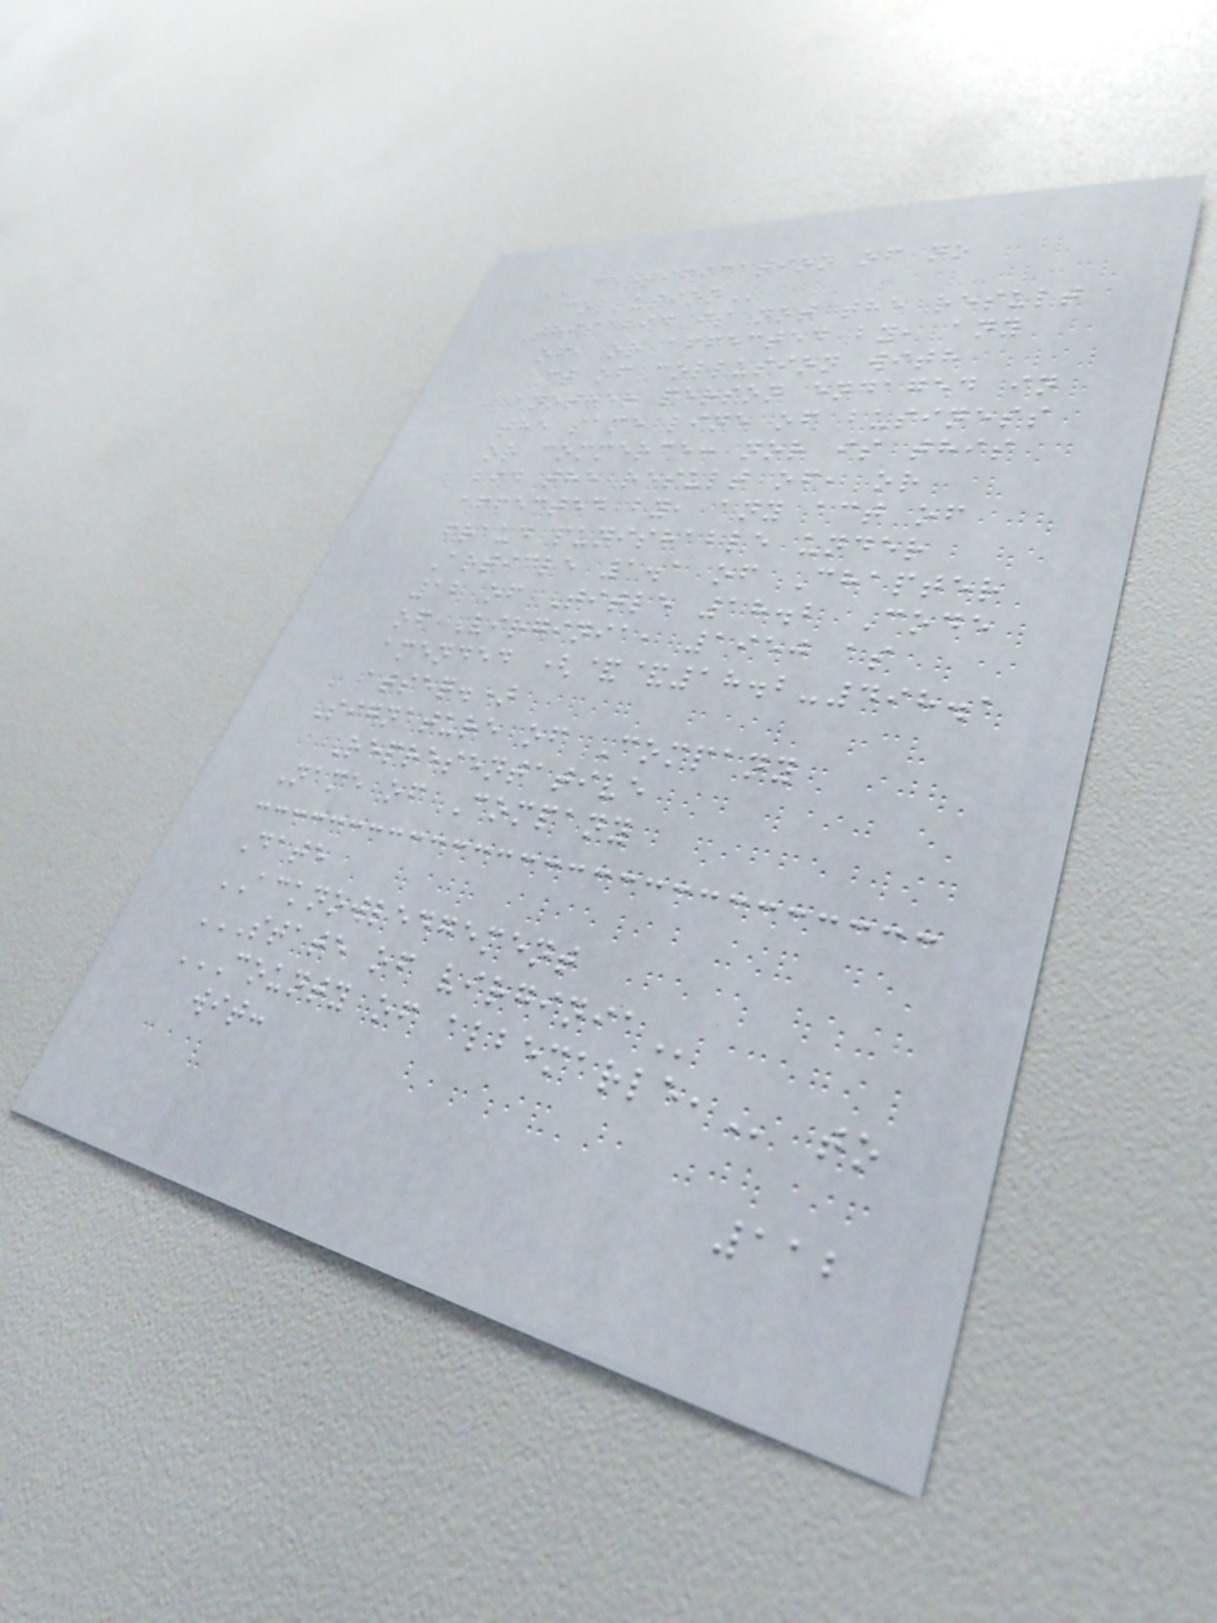CERTIFICATION OF NO
COLLUSION
This bid is not the result
of, or affected by, any
act of collusion with
another person engaged in
the same line of business
or commerce: nor is this
bid the result of, or
affected by, any act of
fraud punishable under
Article 1.1 of Chapter
12 of Title 18.2 Code
of Virginia, 1950 as
amended (&&18.2-498.1
atseq.)
Signature of Company
Representative
Name of Company
Date
ACKNOWLEDGEMENT
STATE OF VIRGINIA
COUNTY OF ALBEMARLE, to
wit:
112
